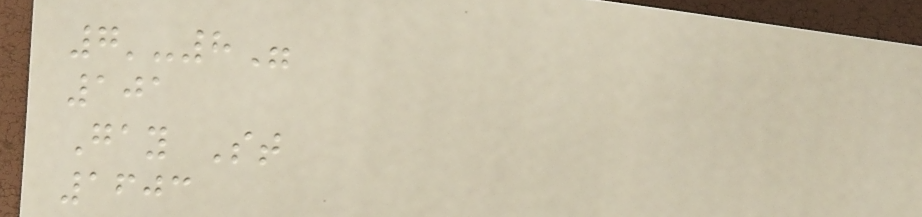7'-8"
101
Gay St
1603
